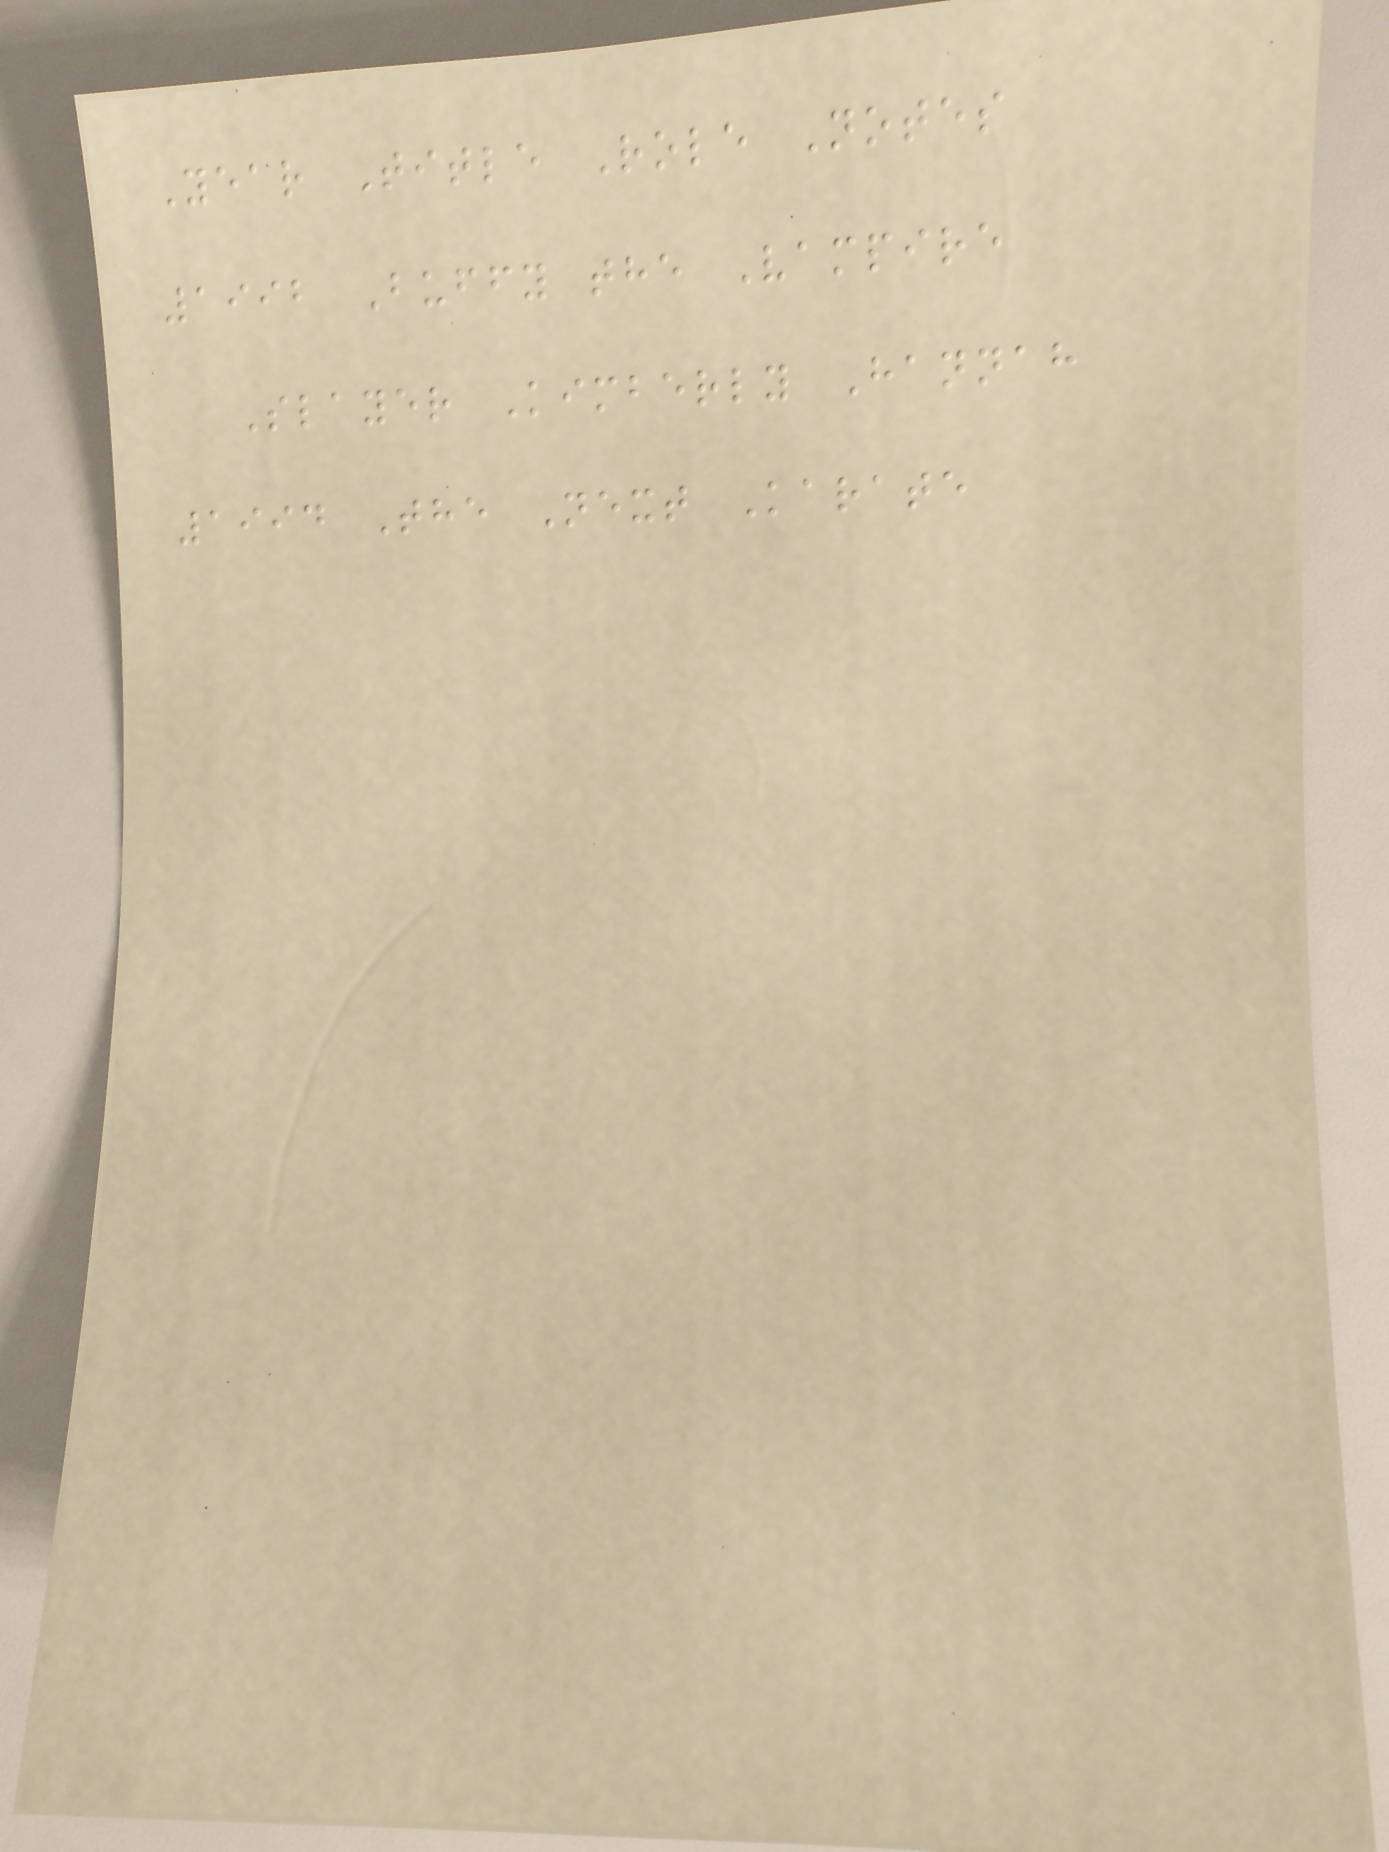Year Title Role Notes
1992 Buffy the Vampire
Slayer Kimberly Hannah
1994 The Next Karate
